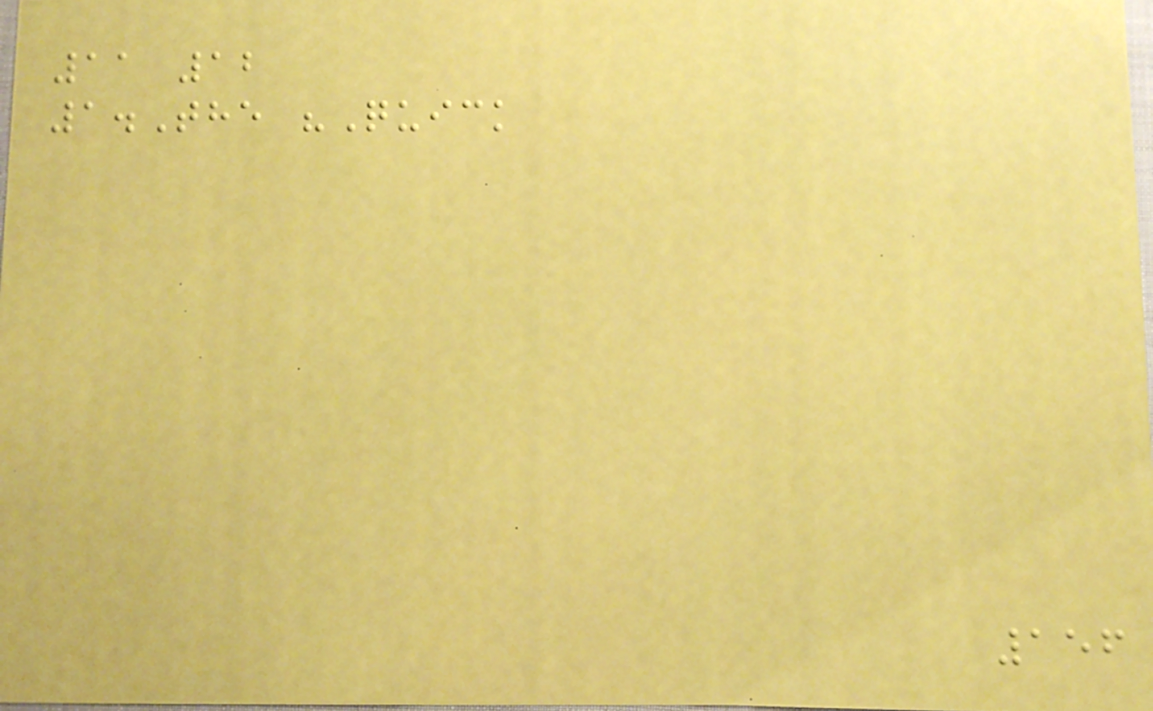11 12
1.The "Quick
156
